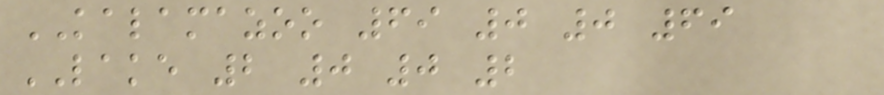KALAMAZOO 69 0 0 69
LAKE 2 0 0 2
